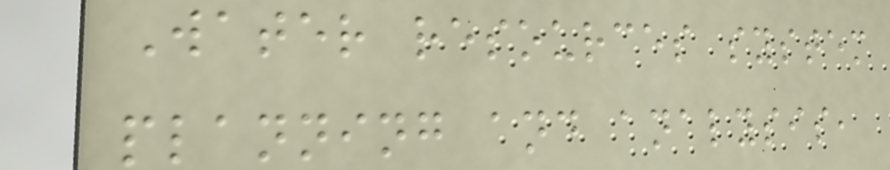Water resources system
planning and analysis,
